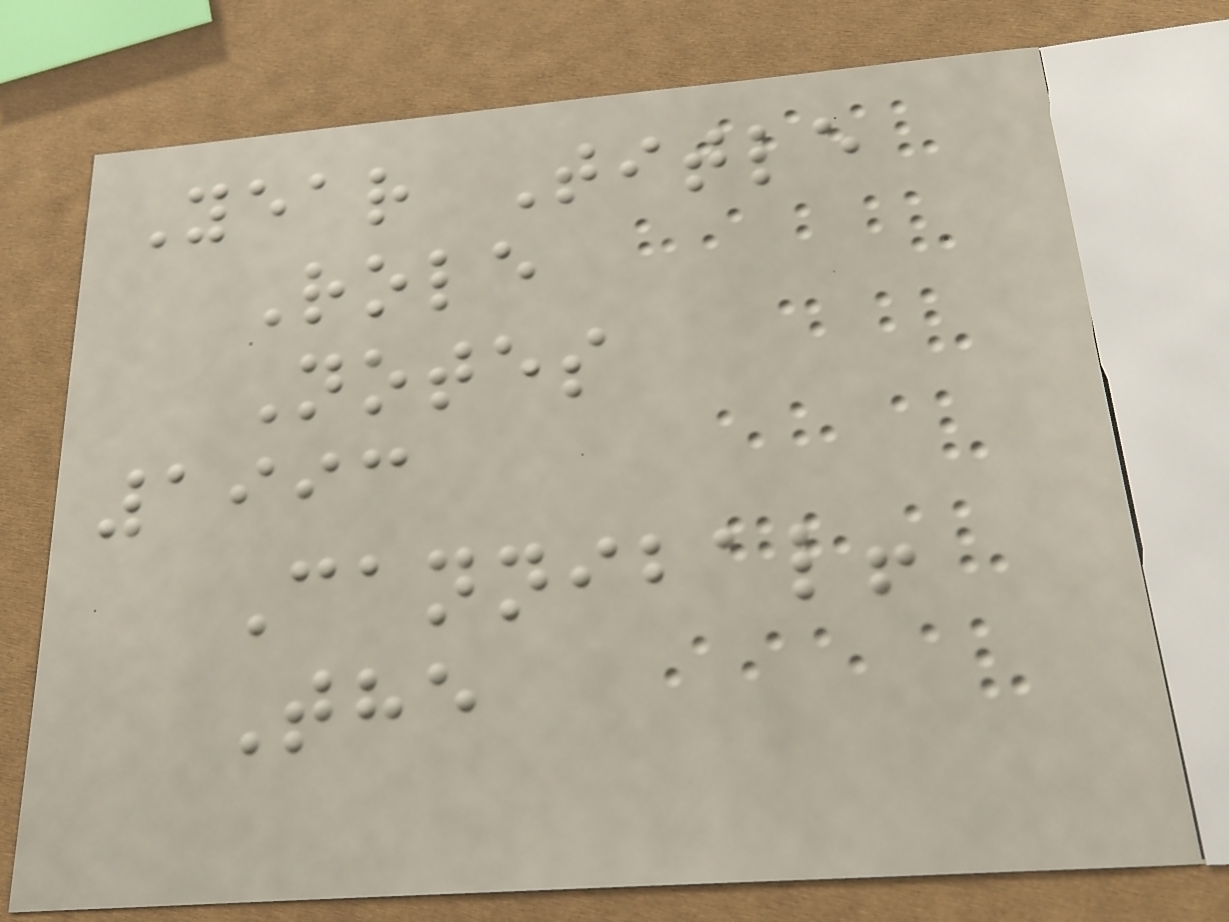Year Title
Role
Notes
1993
Cannibal!
The
